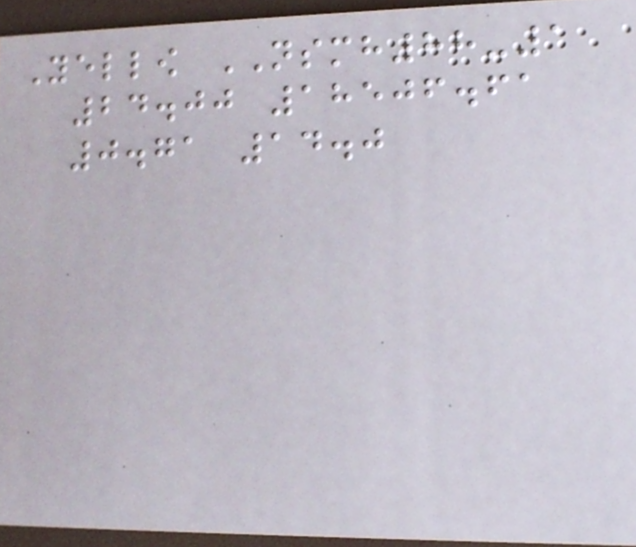Yellow NSMH88-1
24.00 18506.61
0.71 14.0
